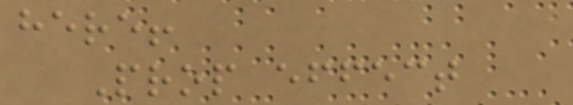here!
Prop effect
